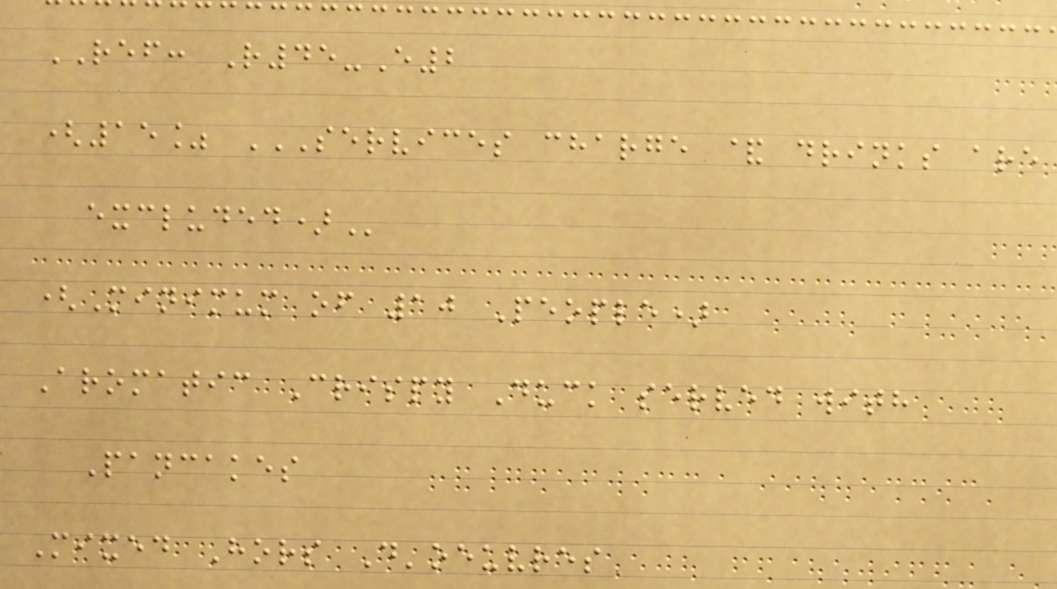REF: R45-E2
(15% SERVICES CHARGE & DRINKS ARE
EXCLUDED)
(Minimum of 10 People)
Aromatic Crispy Duck served with
Pancakes
Mixed Hors D'oeuvres
